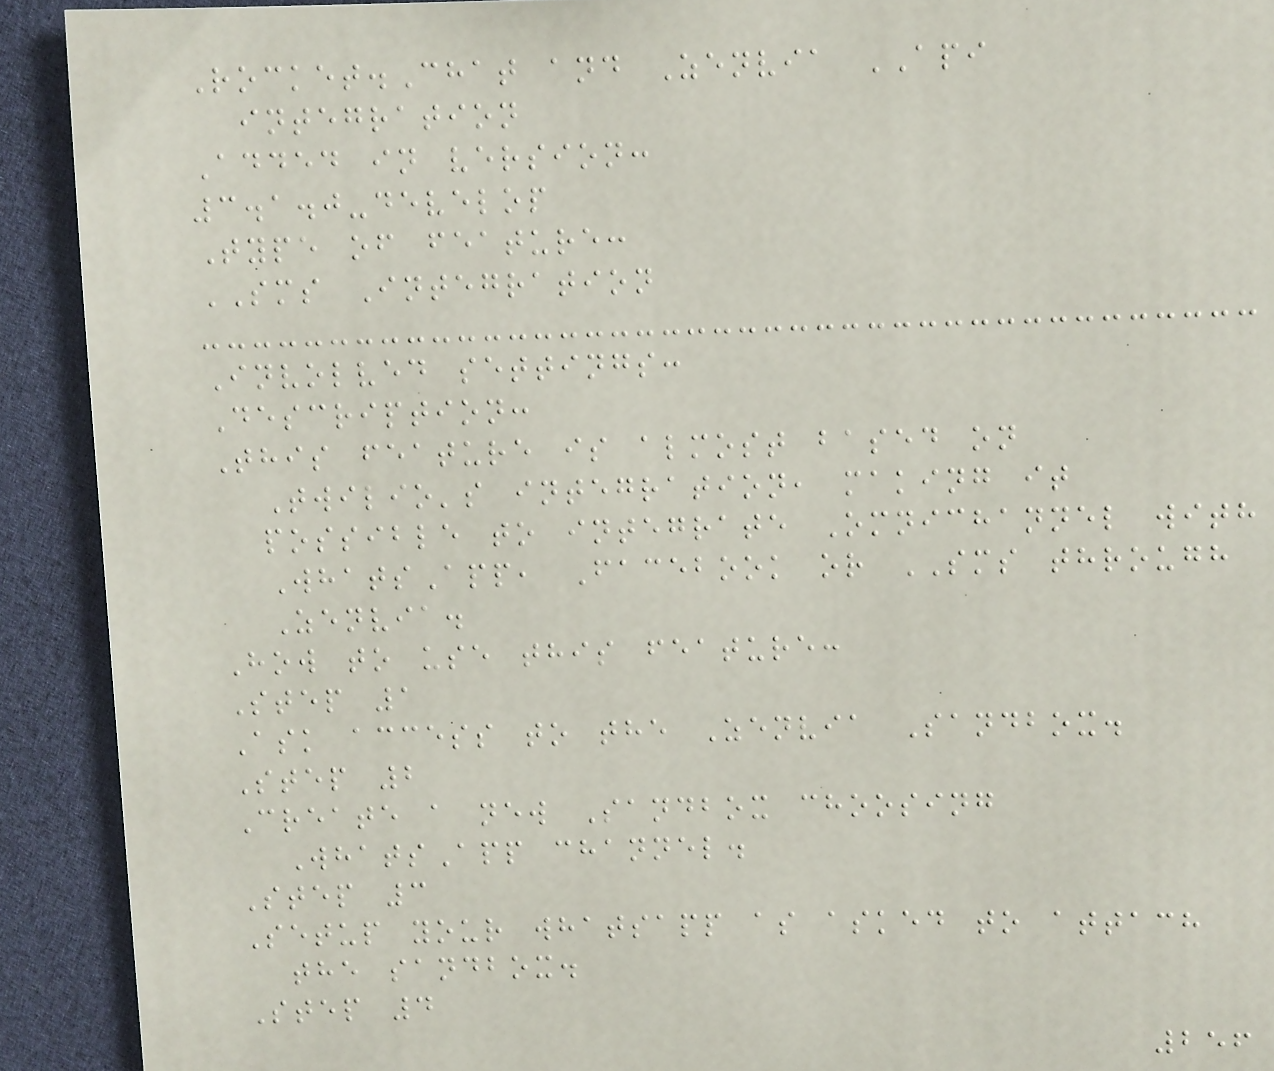Rocket.Chat and Zenvia API
integration
Added in version:
3.1.0-develop
Type of feature:
SMS Integration
Involved settings:
Description:
This feature is almost based on
Twilio's integration, making it
possible to integrate Omnichannel with
WhatsApp, Facebook or SMS through
Zenvia.
How to use this feature:
Step 1
Ask access to the Zenvia Sandbox.
Step 2
Create a new Sandbox choosing
WhatsApp channel.
Step 3
Setup your whatsapp as asked to attach
the sandbox.
Step 4
256
